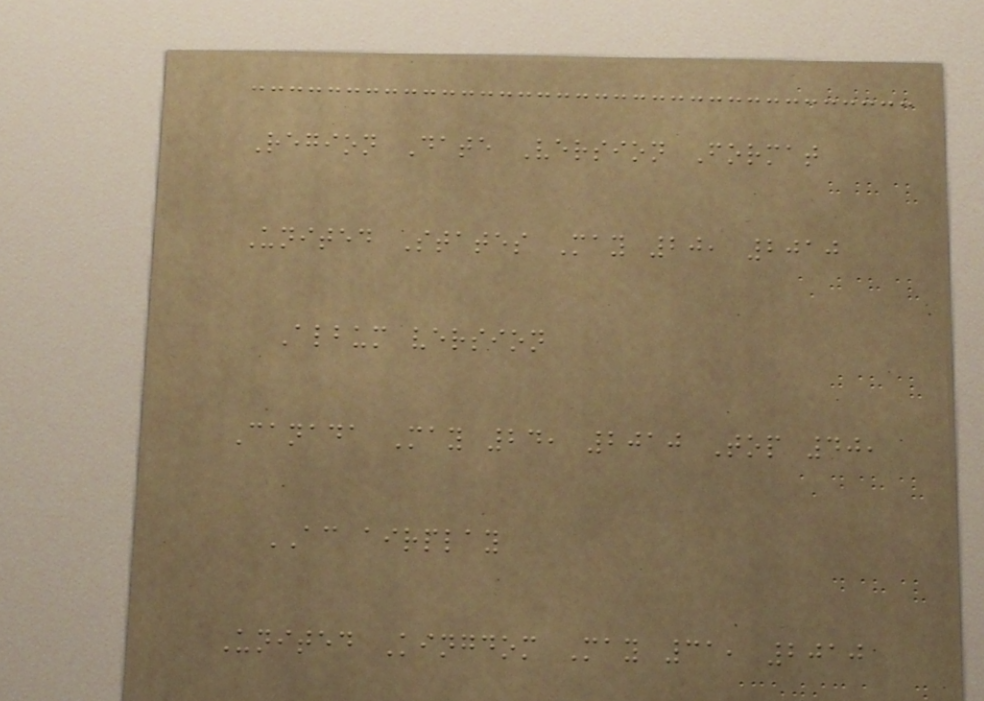Region Date Version Format
United States May 20, 2010
Album version
Canada May 24, 2010 Top 40,
AC airplay
United Kingdom May 31, 2010
